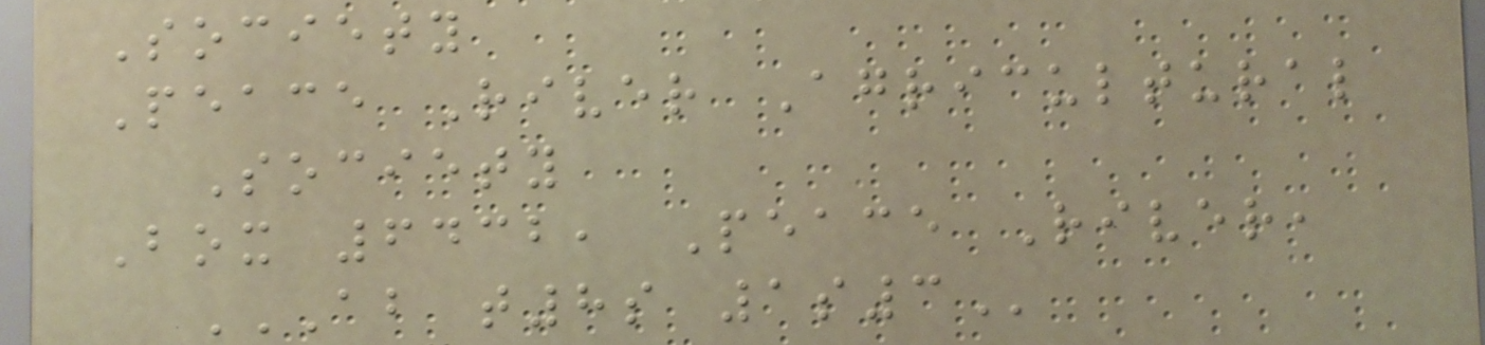Society
Peace River Agricultural
Society
Box 6432, Peace River,
AB T8S 1S3
